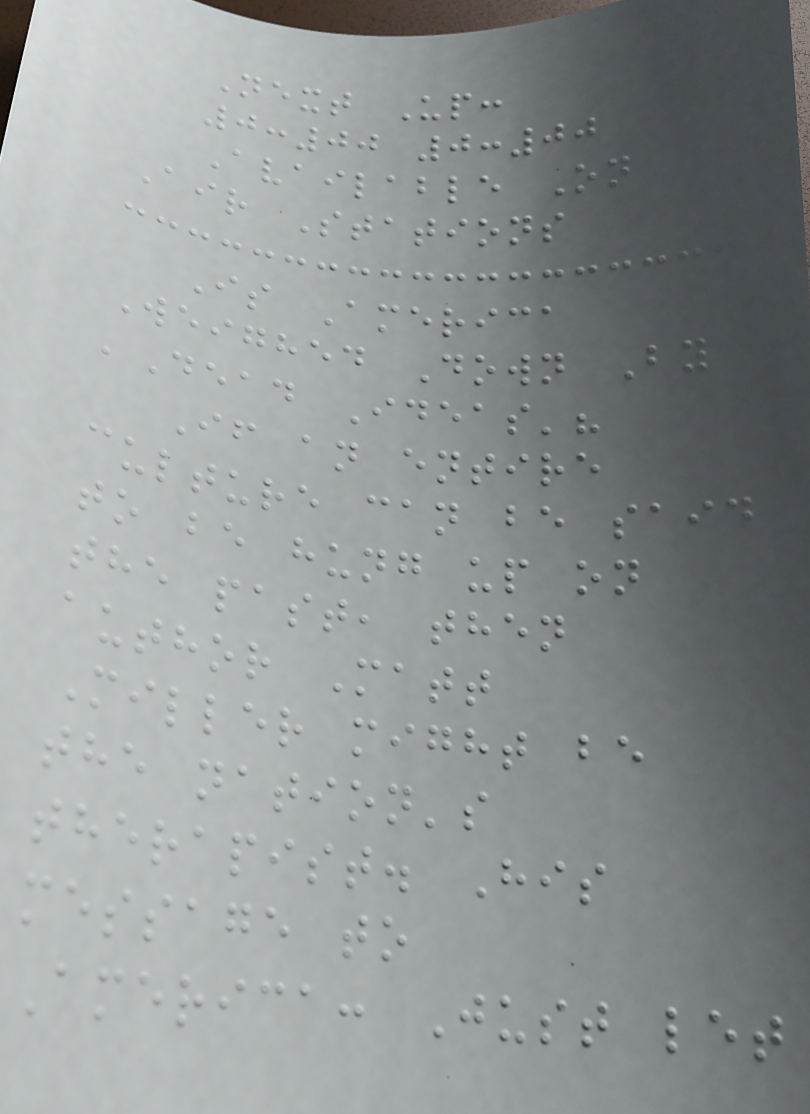Next Up:
0:00 0:00
Available On
Air Stations
Is America
Weighed Down By
'Dead Ideas'?
If an entire
culture can be said
to be hung up on
the past, then
author Matt
Miller might be
the nation's
therapist. His
message to
America: Just let
